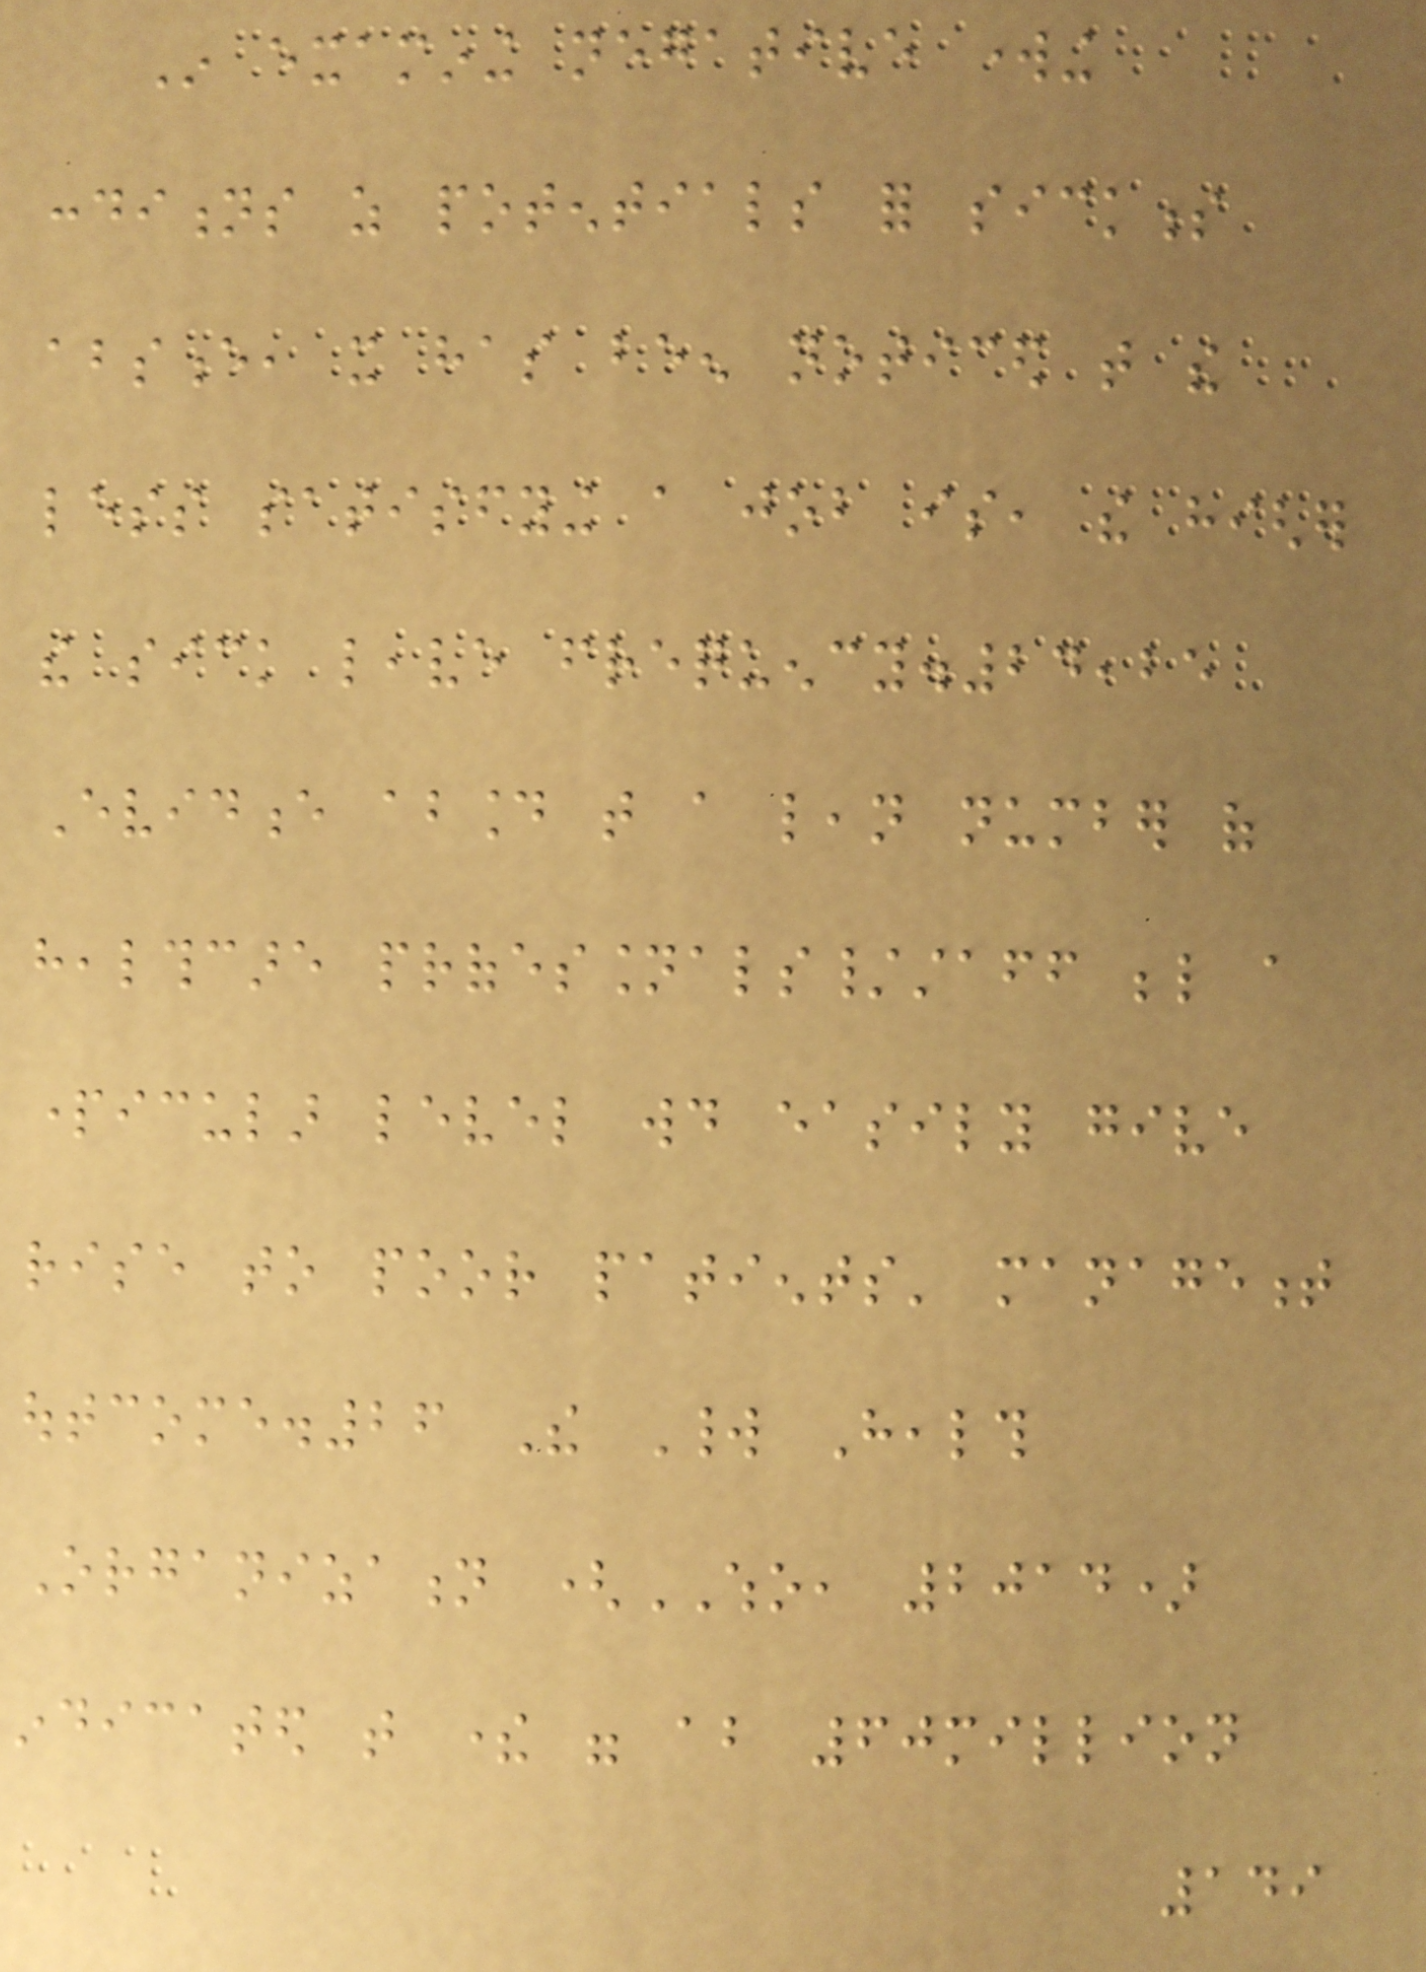In examining negative working
conditions as potentials for sickness
absence, it has been noticed that the
less satisfying a job is, the higher
the sick leave frequency.24,25
Evidence abound that a lean number of
healthcare professionals/staff below a
particular level would easily give
rise to poor patients' management
outcome.26 The World Health
Organization (WHO, 2014)
indicated that there were about 60million
149
